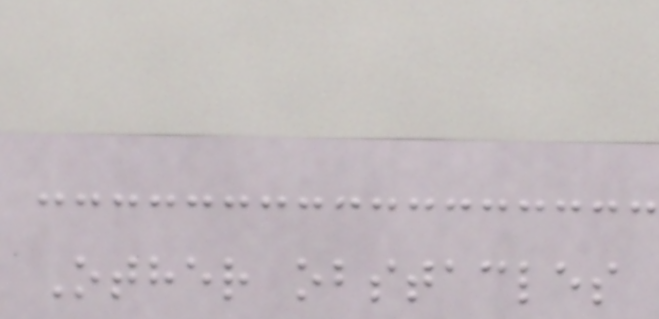Other obstacles
